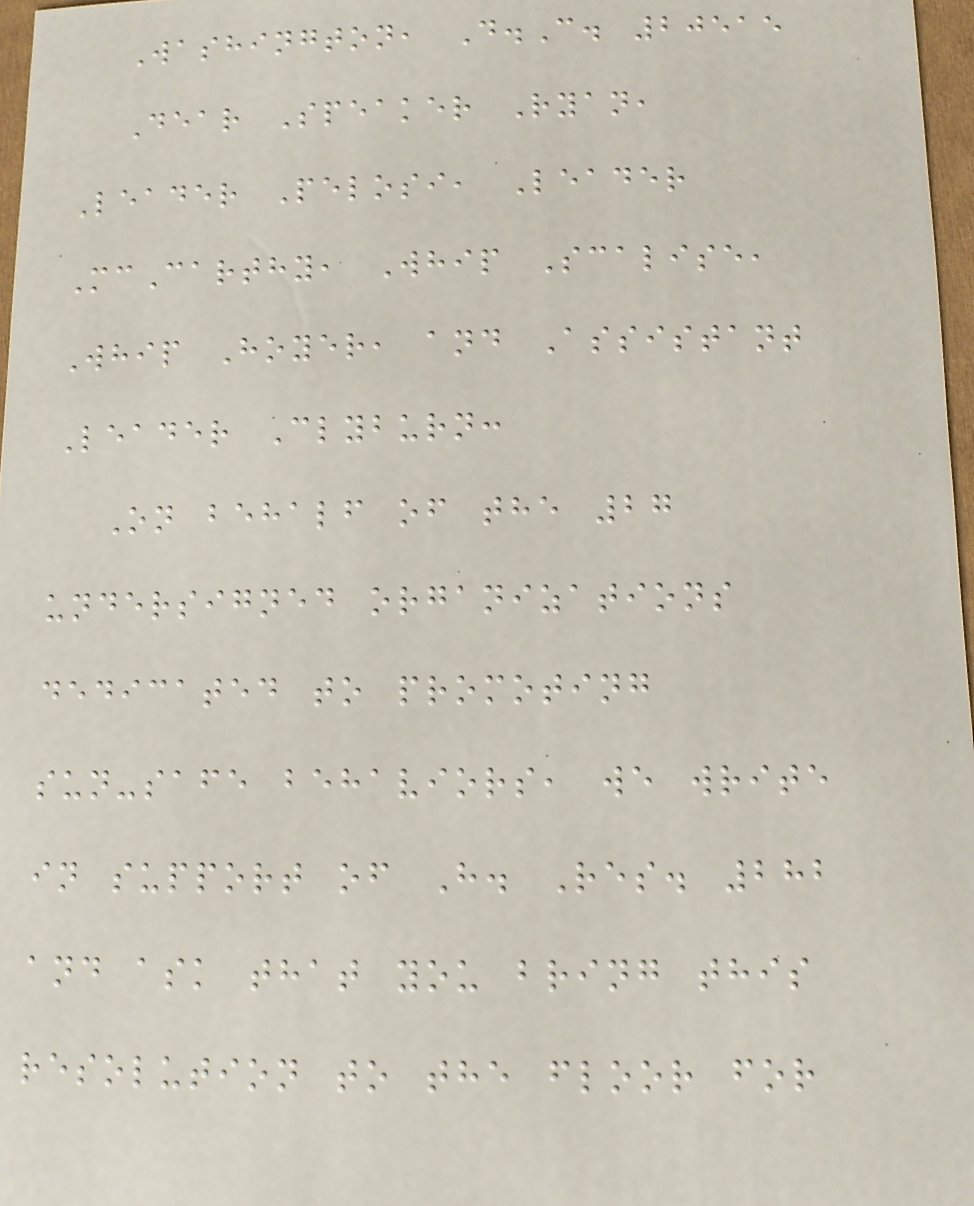Washington, D.C. 20515
Dear Speaker Ryan,
Leader Pelosi, Leader
McCarthy, Whip Scalise,
Whip Hoyer, and Assistant
Leader Clyburn:
On behalf of the 27
undersigned organizations
dedicated to promoting
sun-safe behaviors, we write
in support of H. Res. 282
and ask that you bring this
resolution to the floor for
